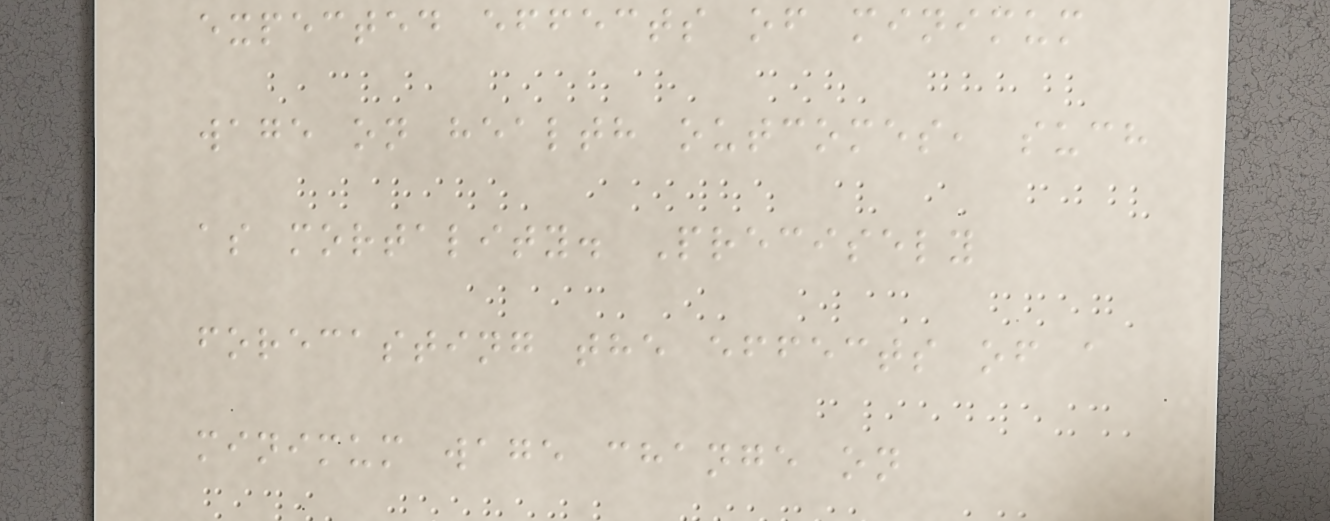expected effects of minimum
wage on health outcomes, such
as mortality. Precisely
forecasting the effects of a
minimum wage change on
